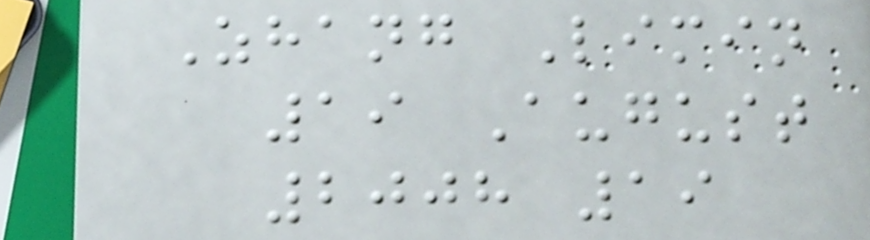Zhang Limin
19 August
2008 19
